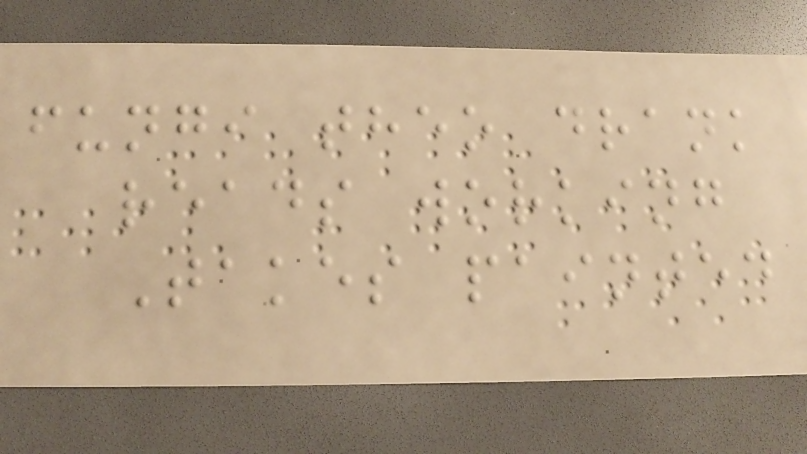fungi theo drank
reads working
Takes painted
